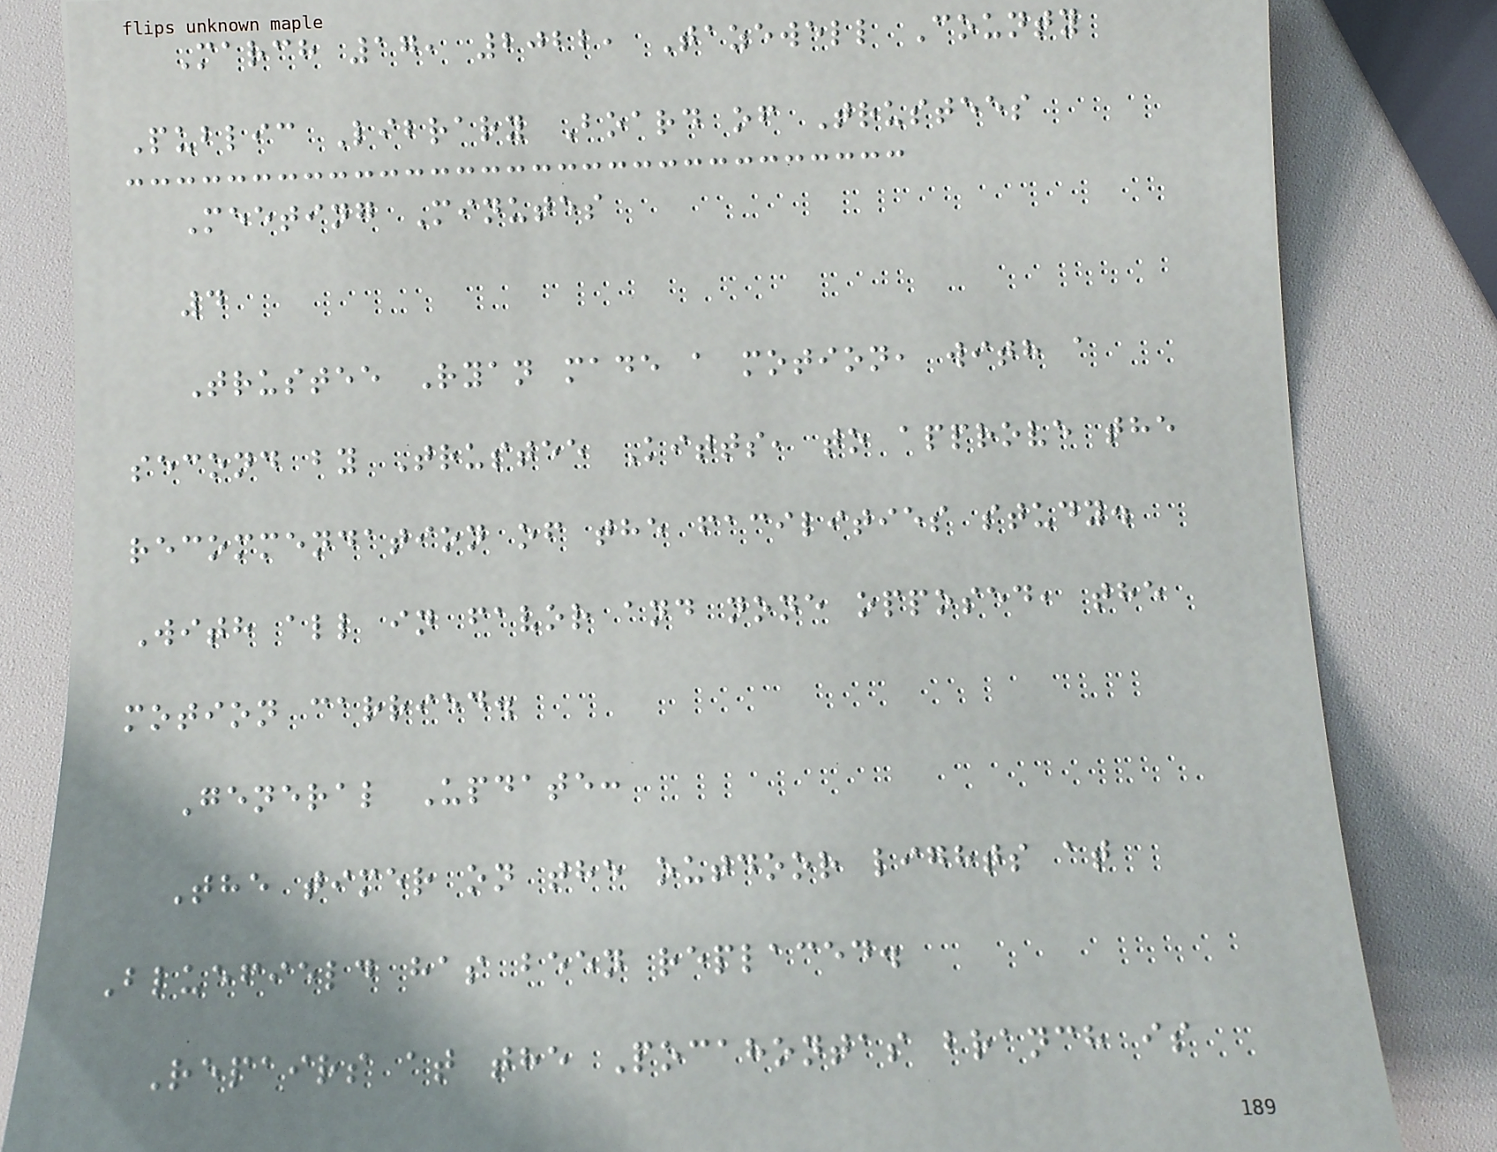March 17, 2022, Tazewell County
Public Library Board of Trustees
Meeting Minutes
4
Trustee Ryan made a motion, with a
second by Trustee Kitts, to approve the
recommendation of the facilities study.
With all in favor and none opposed, the
motion carried.
General Update:
The timer on the outdoor lights at
Bluefield has been replaced.
Repairs at the Pocahontas branch is
